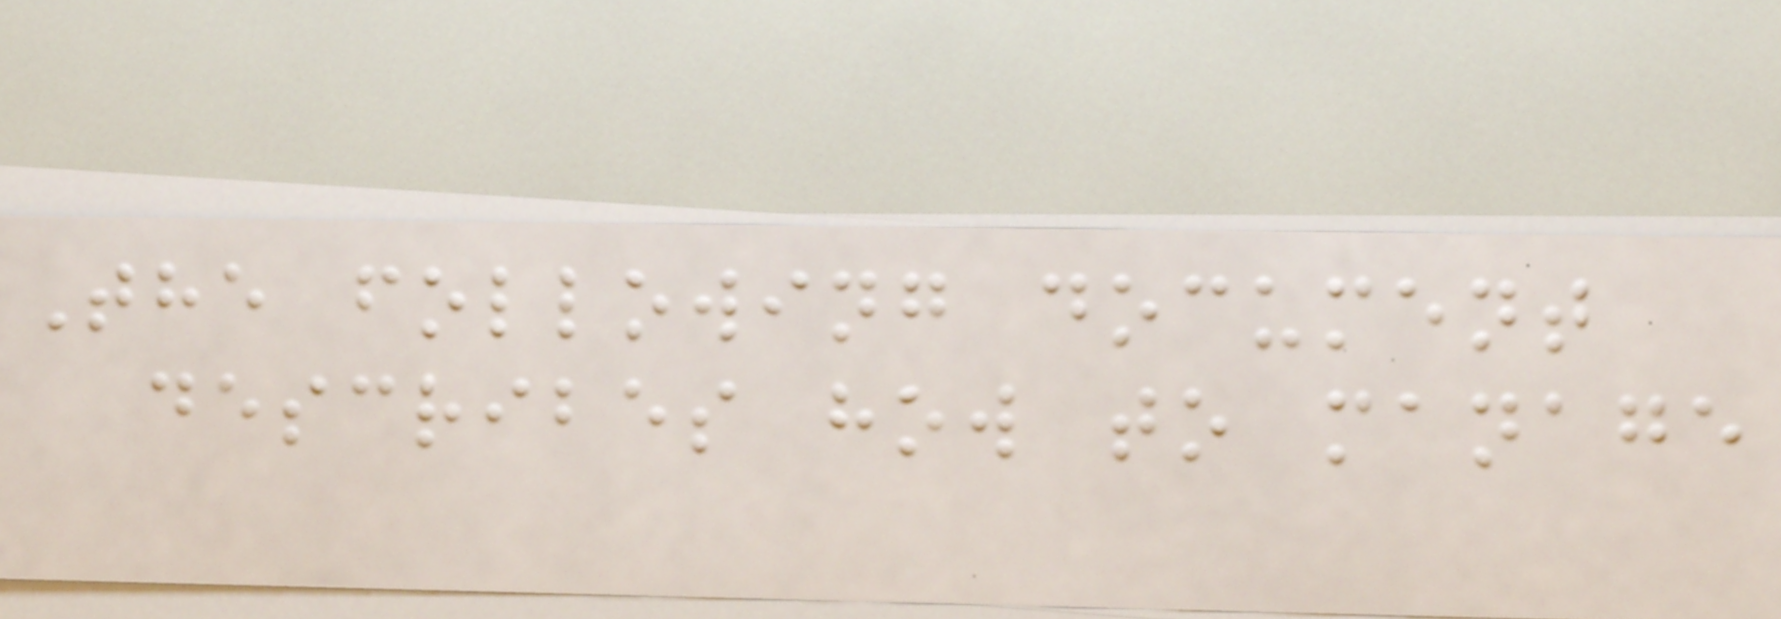The following document
describes how to manage
